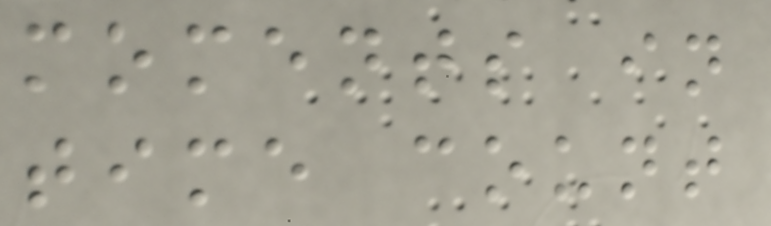moments in
time count
